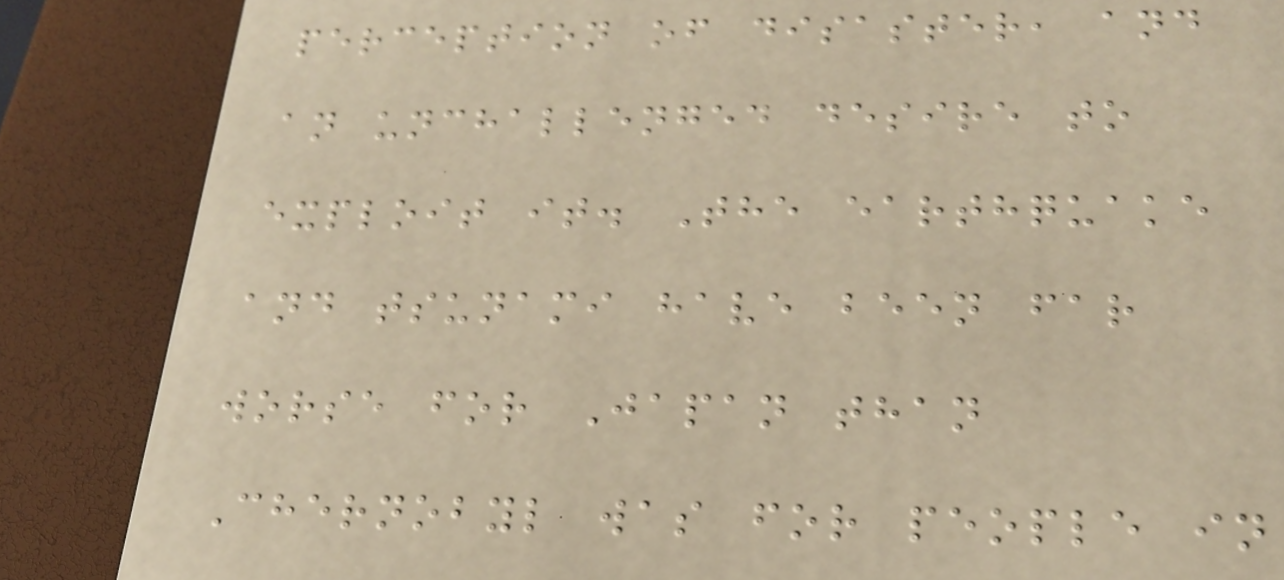perception of disaster, and
an unchallenged desire to
exploit it. The earthquake
and tsunami have been far
worse for Japan than
Chernobyl was for people in
